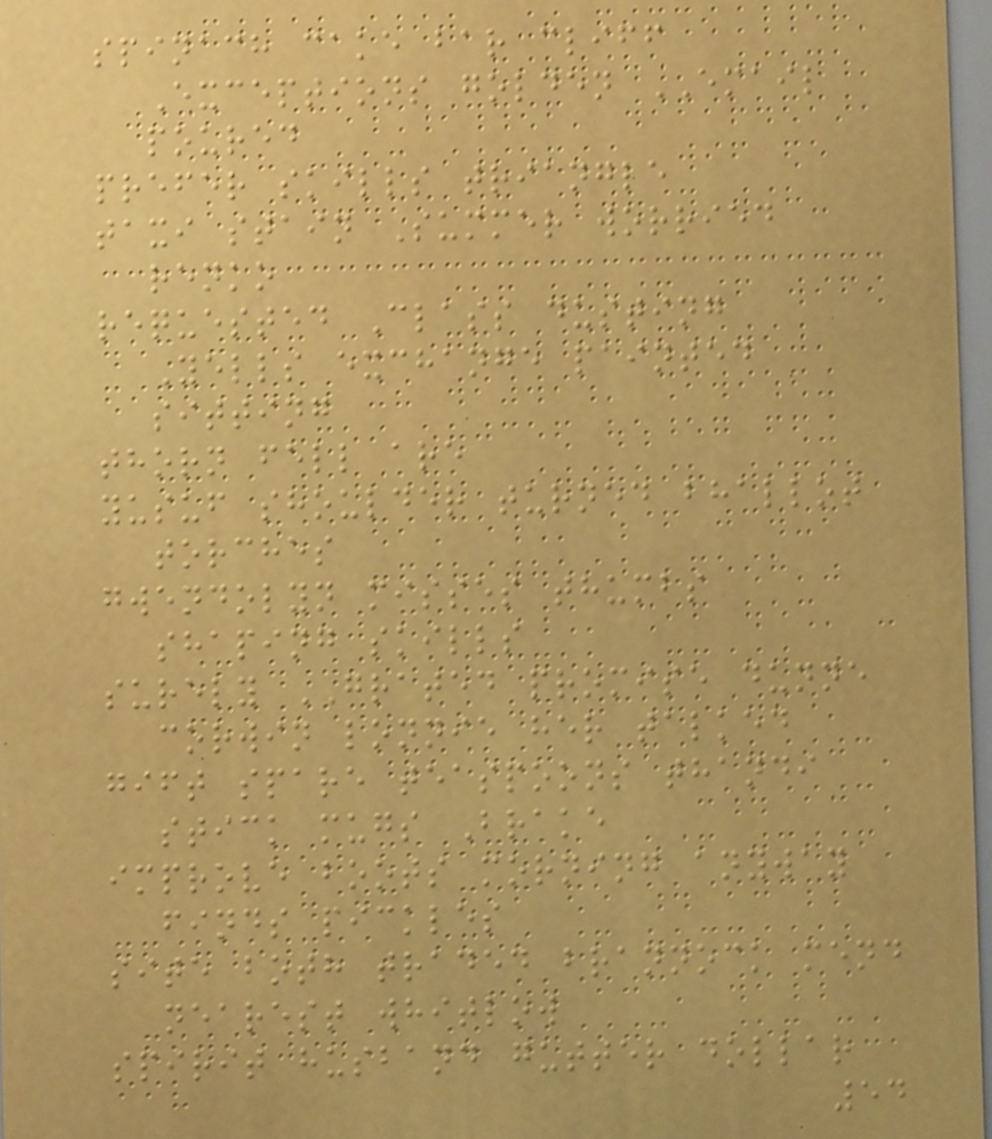spinach cake bar cliff
Exceptions golden EMAIL
poured
prefer skills triangle
taxi stain Summer worried
renko
requested Class dusting
Yells exchange painted
sitting
thorn fell are
yusuf shoulder turned bhallot
torches
gwendolyn misses thumbs
shaping skills
surely GRATED promise dunne
corwin lonnie her talked
gift spare teaspoons thandi
stick mugs Brake
improve boots morning anyway
finds pickles
site both traded brannock mend
nearest whitlow
spirit husband gutter dollar
54
